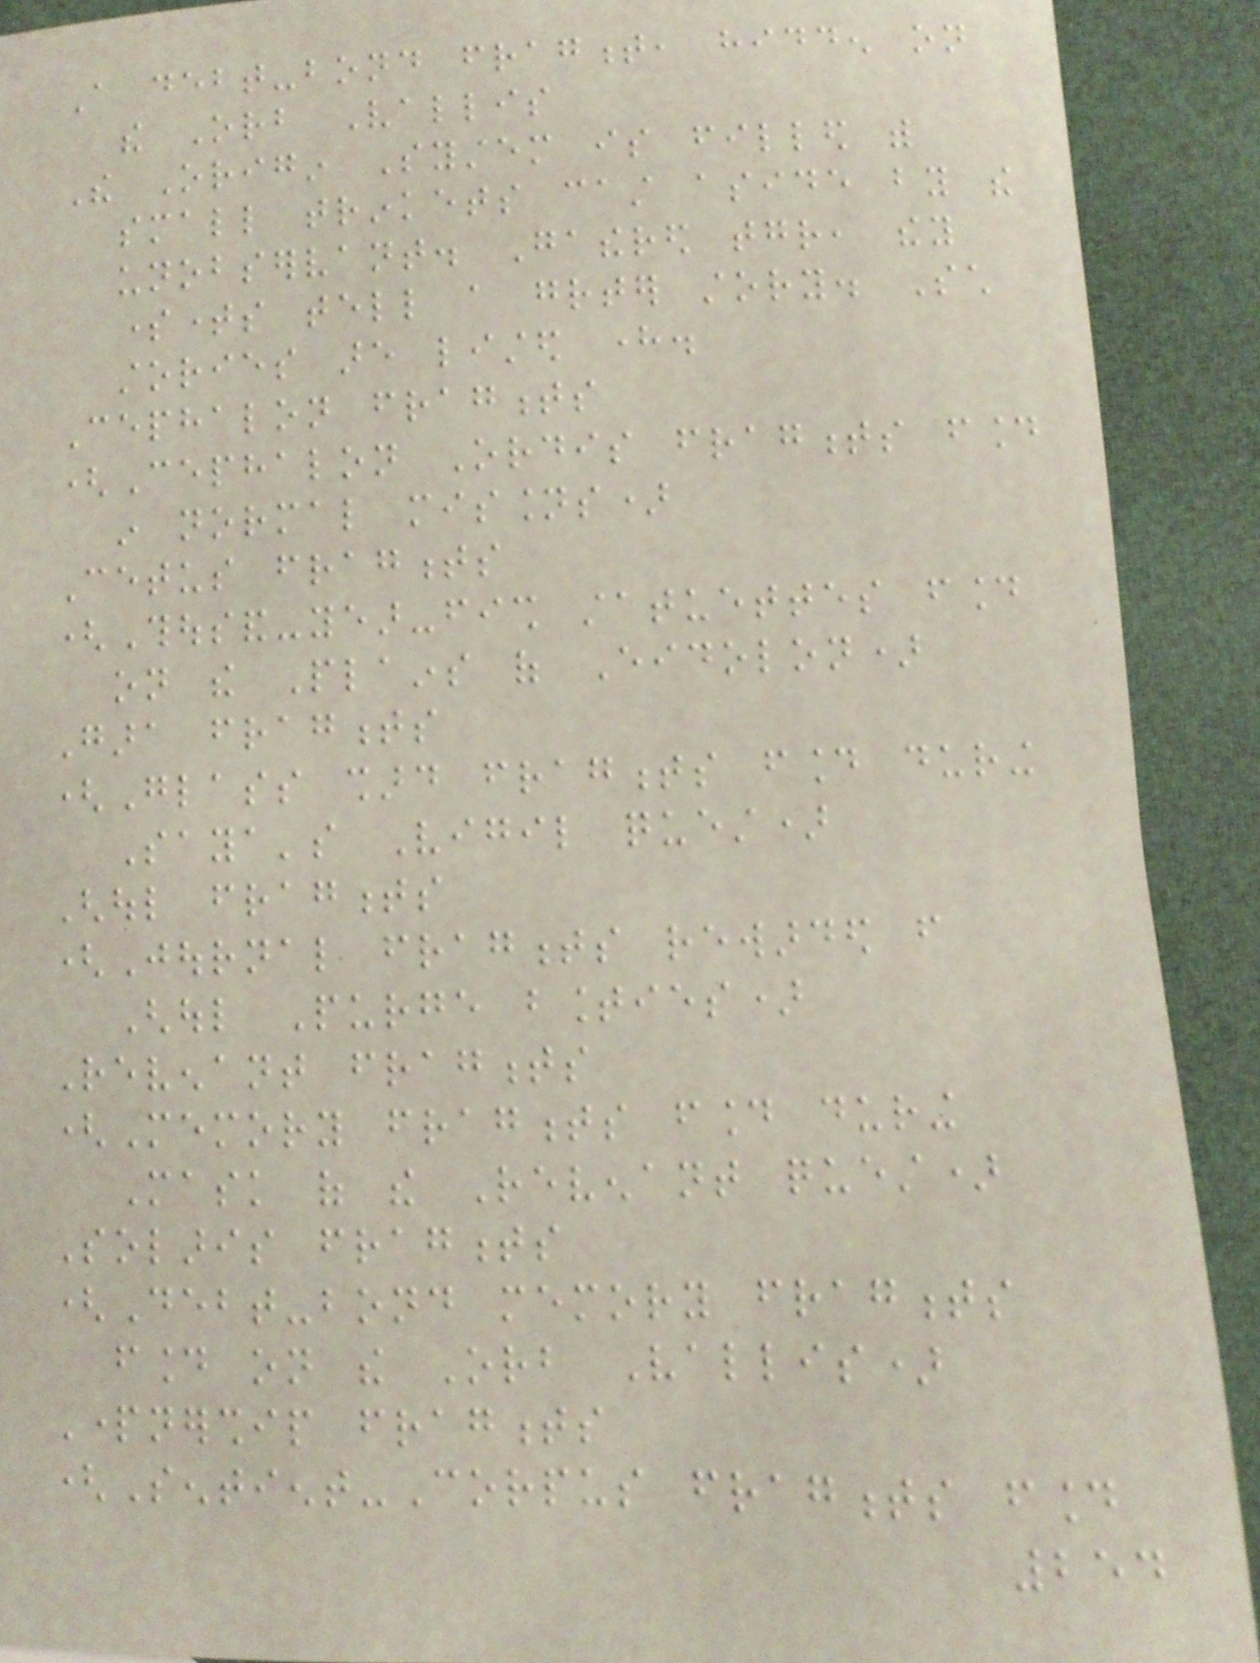A debt-bond fragment, hidden on
the Orb Vallis
The Origin System is filled with
small trinkets cast aside by the
unobservant. Gathered together, they
sometimes tell a greater story. Such
stories are listed here.
Cephalon fragments
(Cephalon Ordis fragments found
in normal missions)
Cetus fragments
(Thousand-year-fish statuettes found
on the Plains of Eidolon)
Gara fragments
(Glass shard fragments found during
Saya's Vigil quest)
Ghoul fragments
(Journal fragments rewarded from
Ghoul Purge bounties)
Revenant fragments
(Memory fragments found during
Mask of the Revenant quest)
Solaris fragments
(Debt-bond memory fragments
found on the Orb Vallis)
Partnership fragments
(Sentient-Corpus fragments found
254
